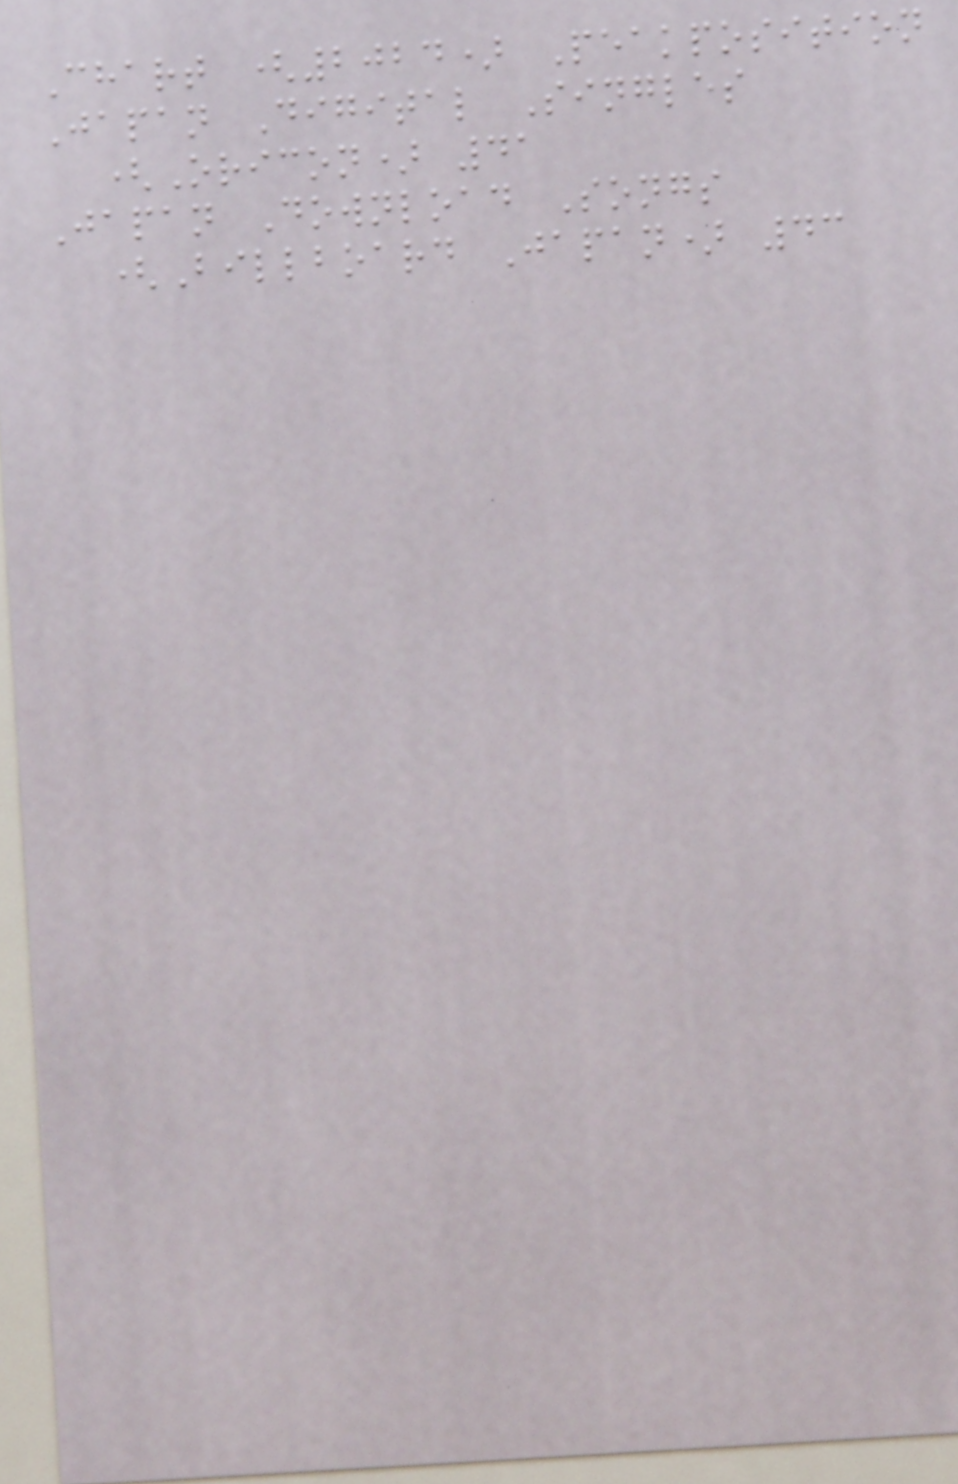Chart (2024) Peakposition
Japan Digital Singles
(Oricon) 41
Japan Download Songs
(Billboard Japan) 43
